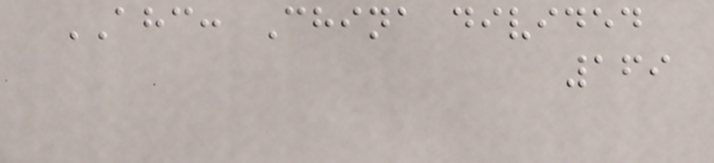AHC: China divided
169
